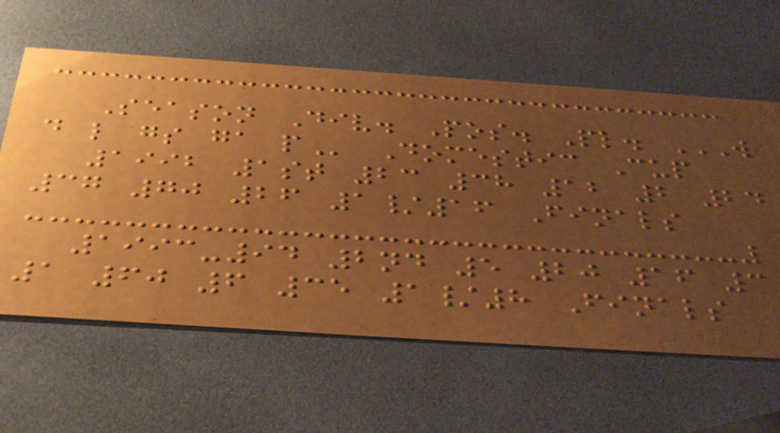Season Div. Pos. Pl. W
D L GS GA P Domestic Cup
1992 1st 23 38 12 2 24
37 70 26 1/16 Finals
1993-94 2nd 5 20 16 3
1 60 6 35 1/8 Finals
